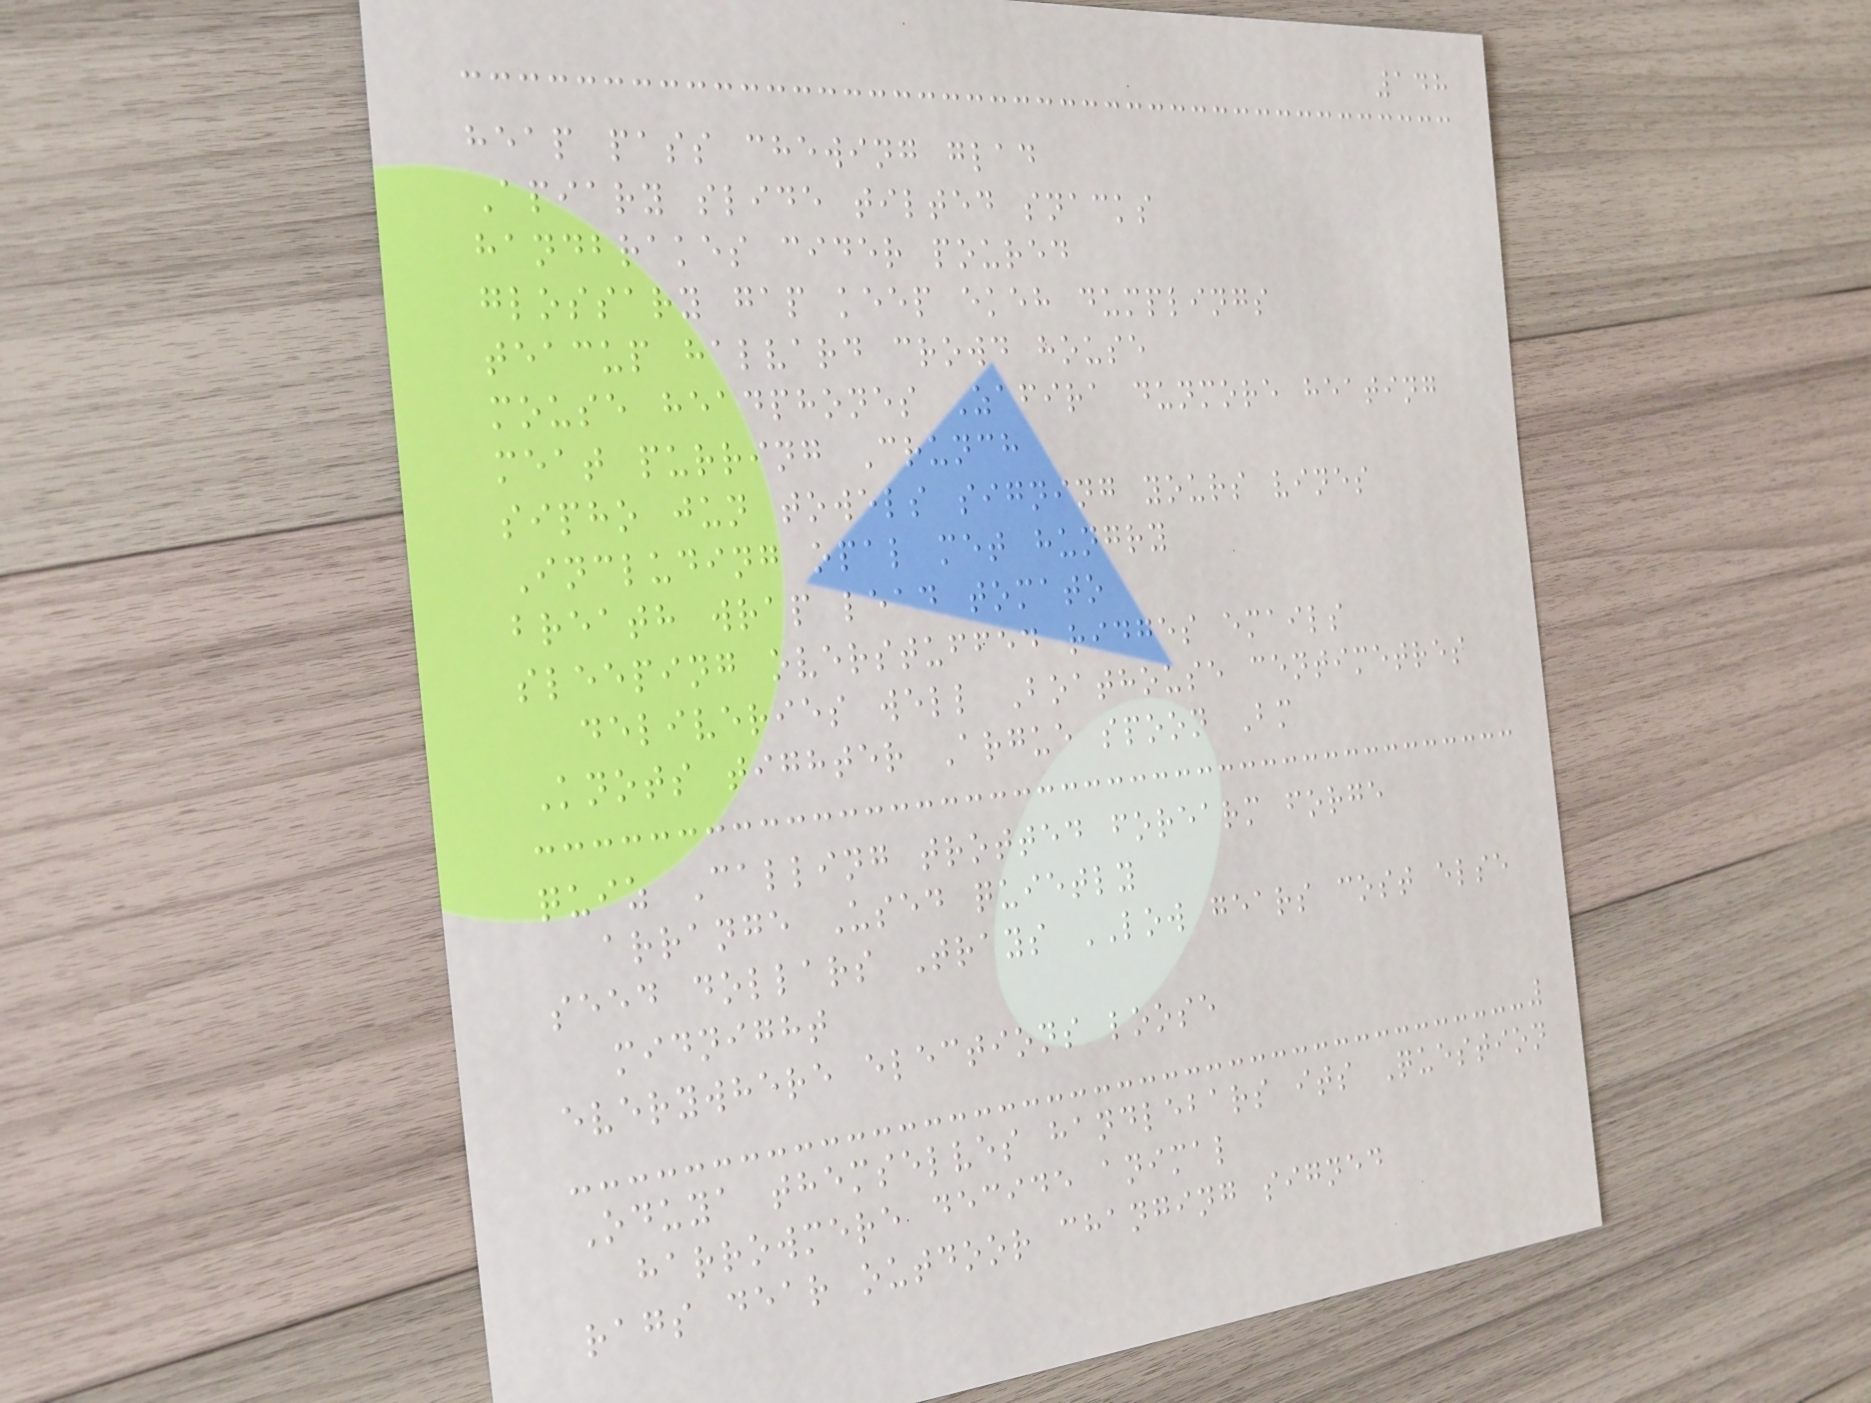148
heap pass chewing glad
Apiary slide tilted snacks
handbrakes cider poured
glossary gap keep ekeh dumplings
teacup halvard crowd house
mouse headphones Zafira dunmore heating
meat purring Crunch
sipho jun towels signing yours vines
Including opal met hungry
breath wrap lead tomato
sleeping overstuffed ridges emails
deliveries well Boathouse centimetres
Knots tighter Argue spoon Bm
quiz Calling trotted forearm forge
arrange Used quietly
seed dollars Trays LOW gears cost else
midnight
everywhere elections loose
Oduya themselves handlebars its Question
harrowmere decide animal
rags dear outdoor changing signed
